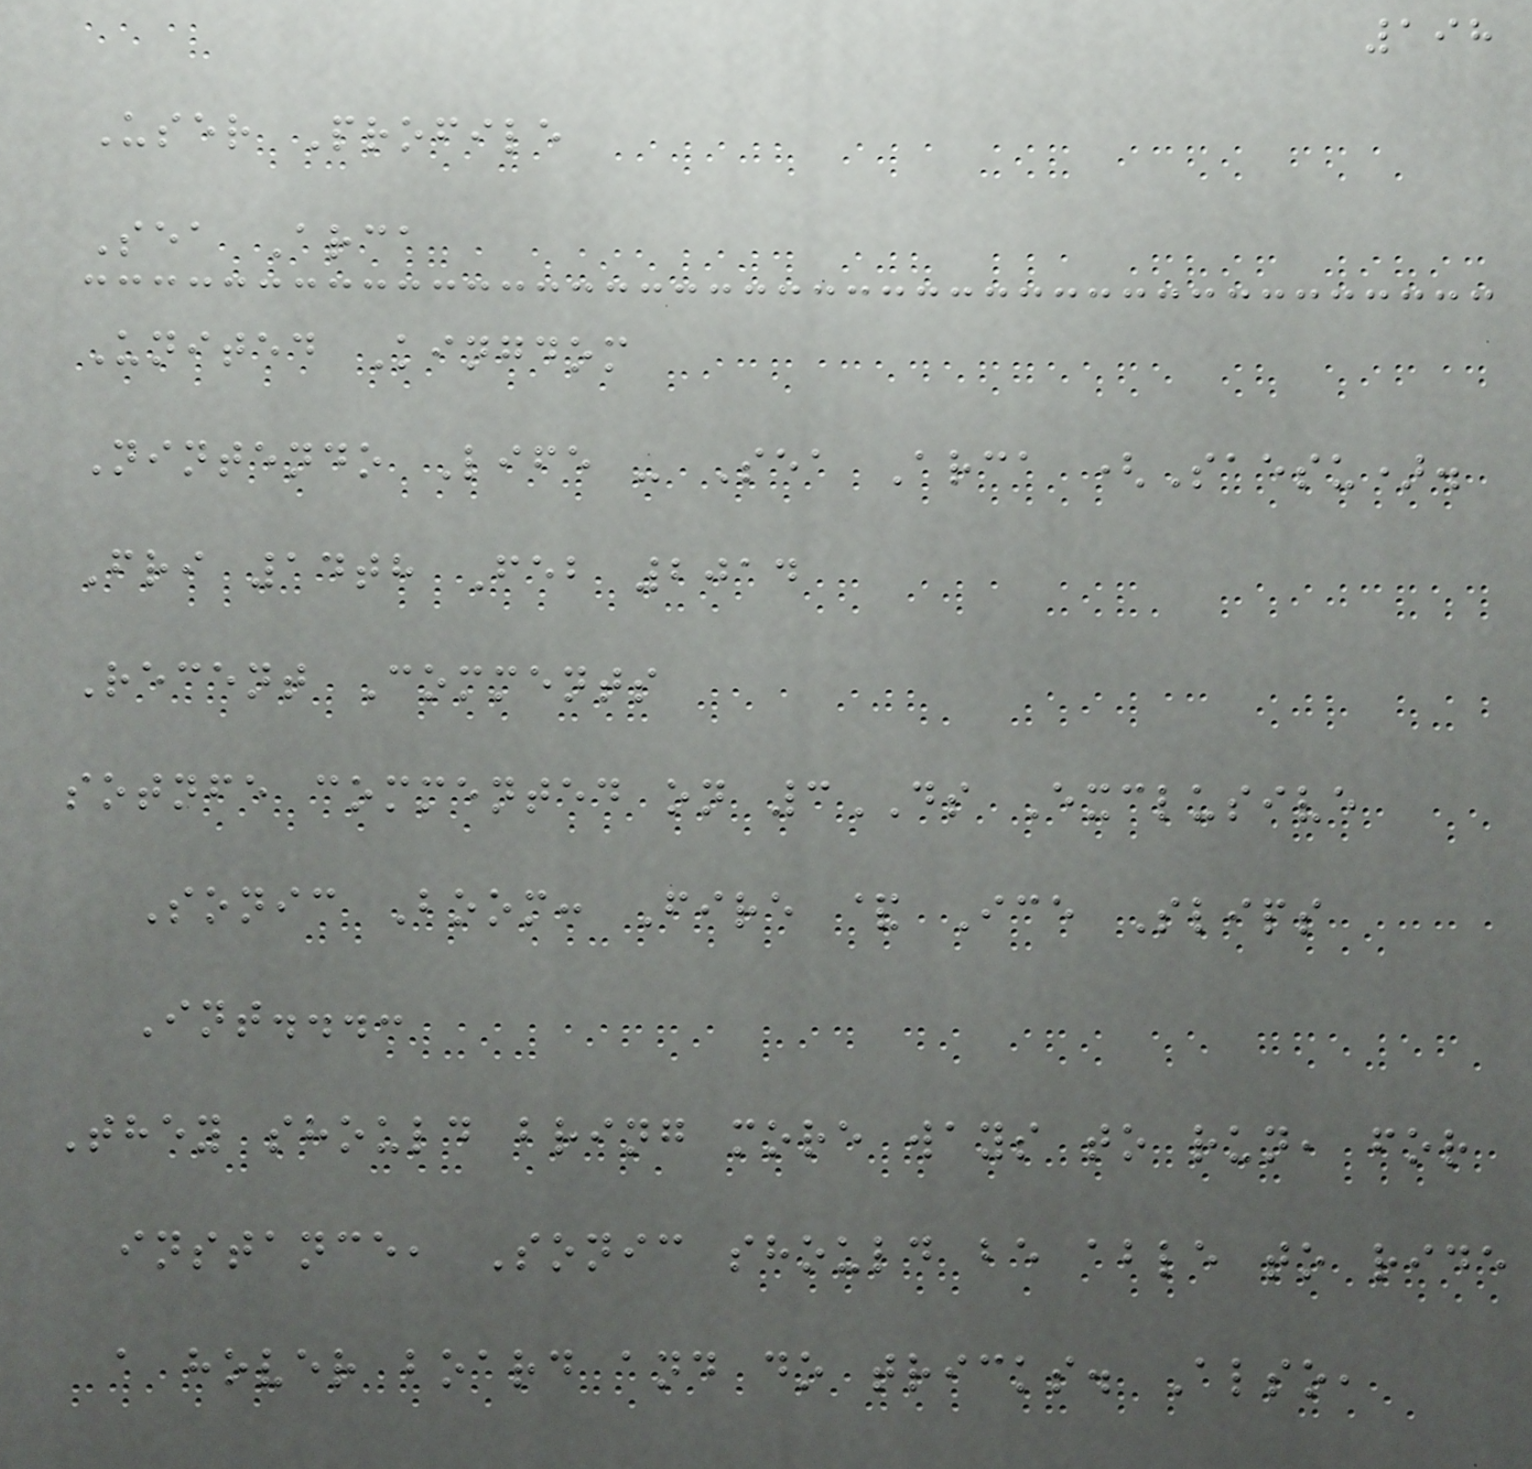198
User Profile
Sea Arca
United Kingdom
Nintendo Life - Sea Arca (Saesu).
Fri 14th Feb 2014
Recent Comments
sotnfe commented on 3DS Exclusive
Sonic Boom: Fire & Ice Slips
Int...:
They should bring more ways to run, for
instance, Sonic should be able to ride
a hover board and do tricks. Also,
